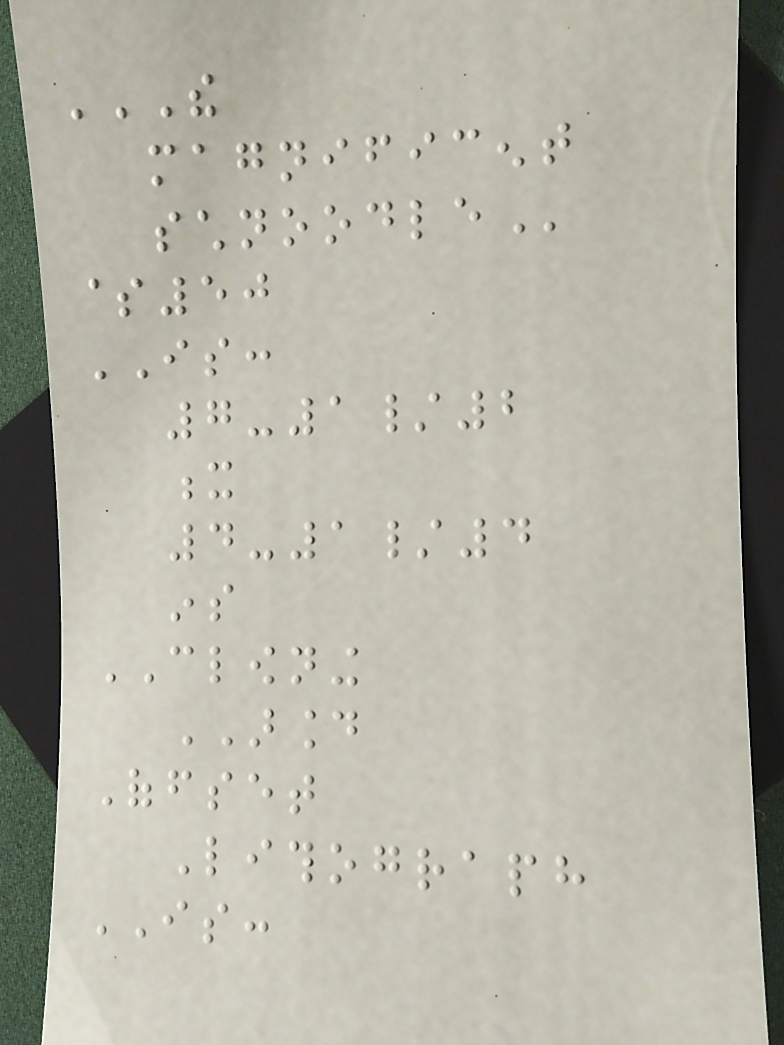THE
MAGNIFICENT
SCHNOODLE
$50
IS:
7-1/2
x
4-1/4
ins
CLOWNING
AROUND
Offset
Lithograph
IS:
